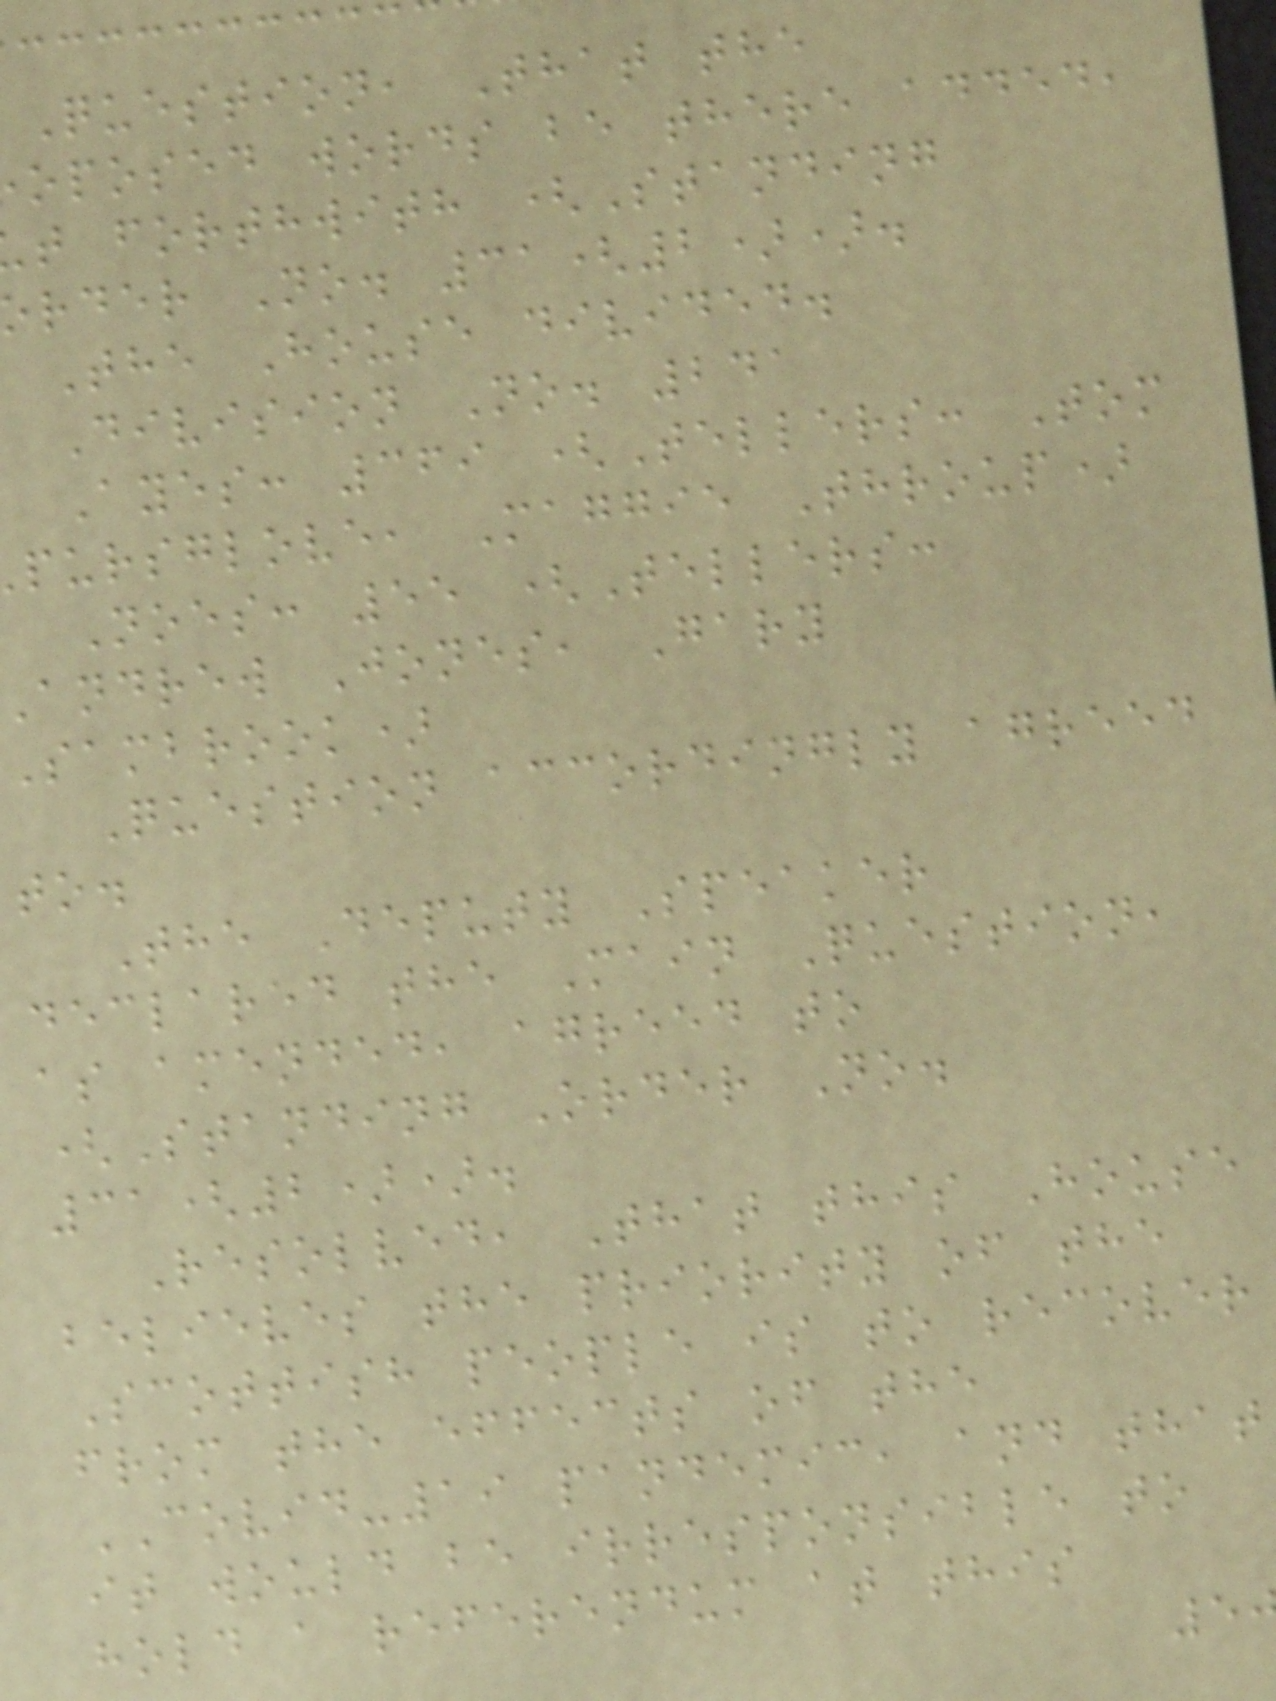Question, That the
oposed words be there added,
t forthwith (Standing
rder No. 31(2)).
The House divided.
Division No. 241
Ayes: 369 (Tellers: Tom
pursglove, Maggie Throup)
Noes: 55 (Tellers:
andrew Jones, Gary
Sambrook)
Question accordingly agreed
to.
The Deputy Speaker
declared the Main Question,
as amended, agreed to
(Standing Order No.
31(2)).
Resolved, That this House
believes the priority of the
Scottish people is to recover
from the effects of the
COVID-19 pandemic, and that
it would be irresponsible to
hold a referendum at this
